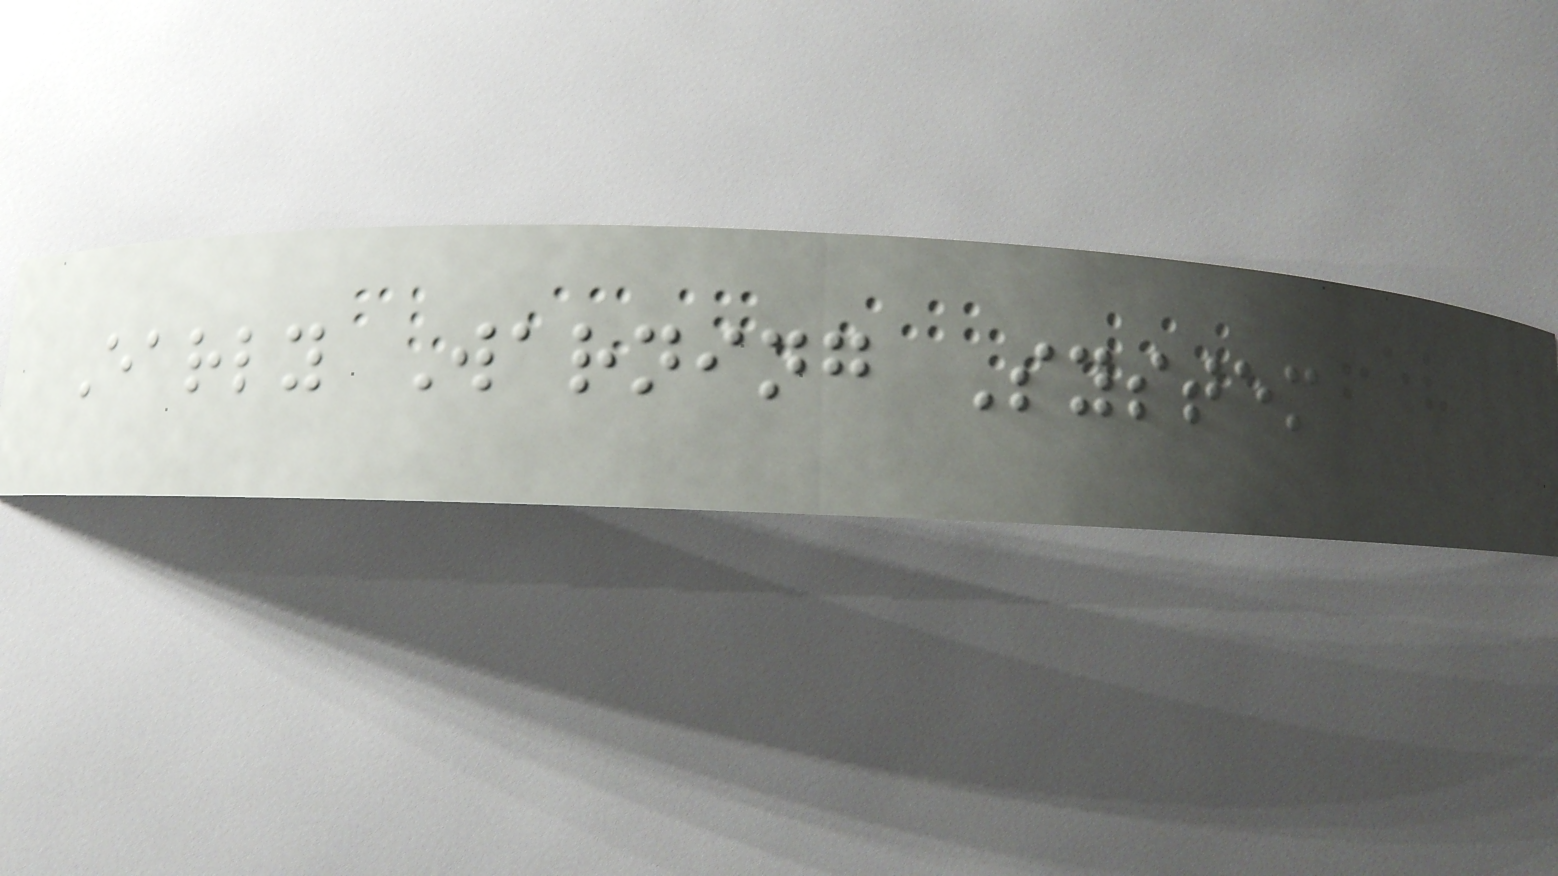Early Warning System
